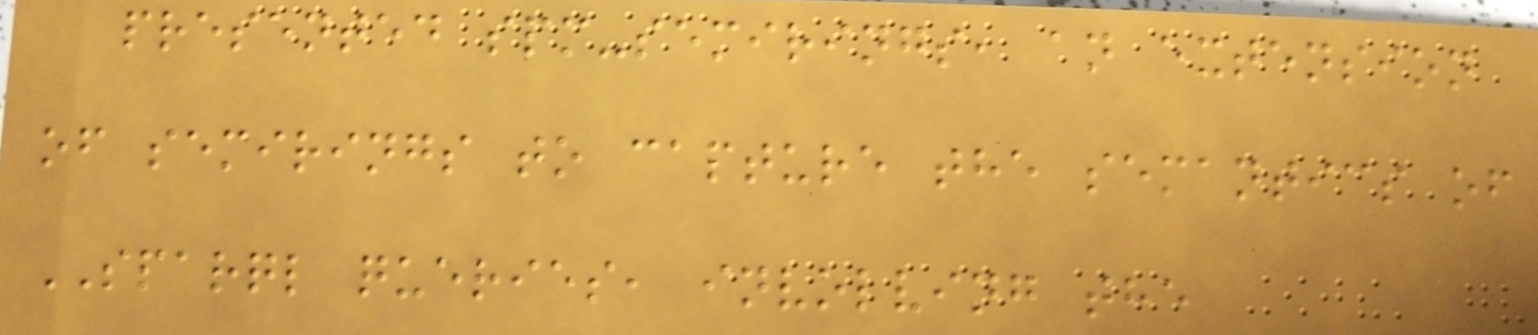presented spm-semirings, an extension
of semirings to capture the semantics of
SPARQL queries, involving the
